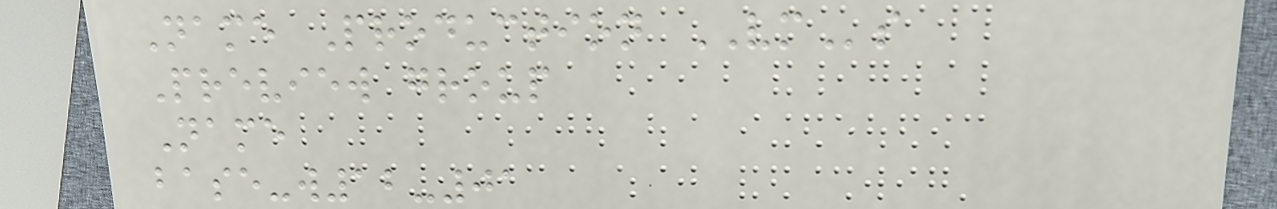Name Production VMs
Preview group
Name
base-w12-01
